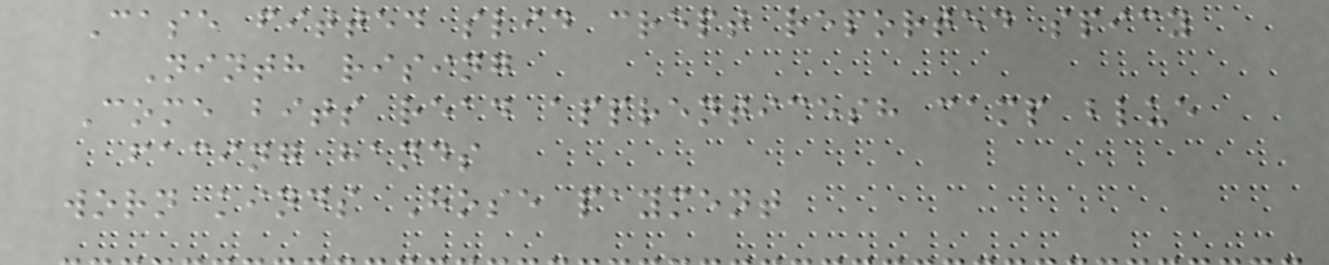Case fitted slid crept reported spicy
Ninth rising
Come bits read apprenticesh camp blue
facing hands
worn kinds Hose payment
